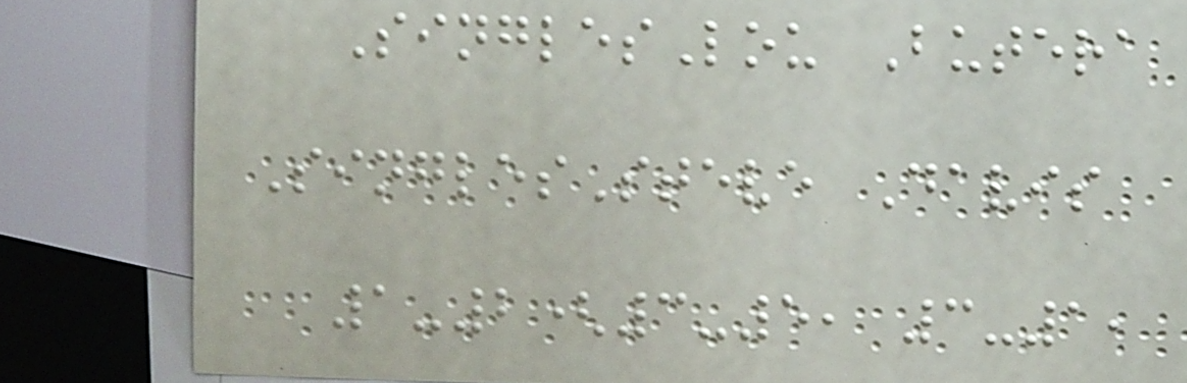SinglesLou Butera
SinglesSteve Davis
1-2(3-5, 3-1,
